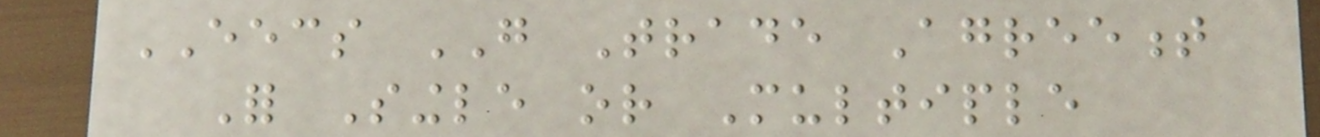EECS GO Trade Agreement
For Single or Multiple
